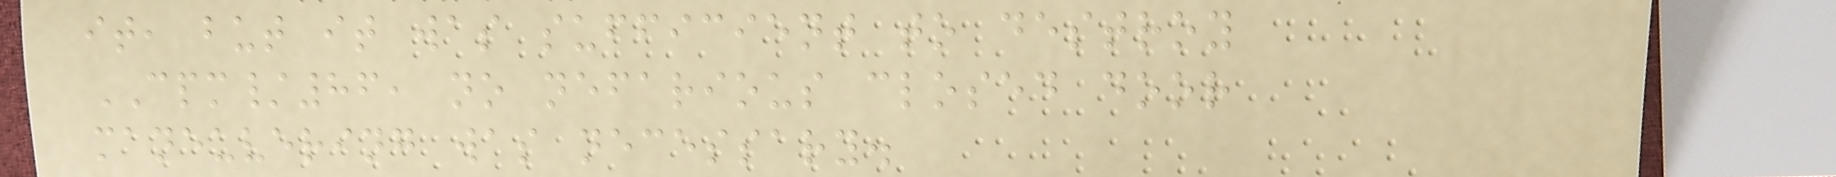it, but it was sufficient to destroy
CPM/86, no nefarious closed door
maneuvering was necessary.
